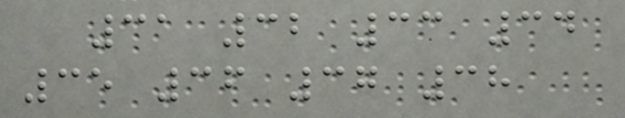31 32 33 34
35 36 37 38
